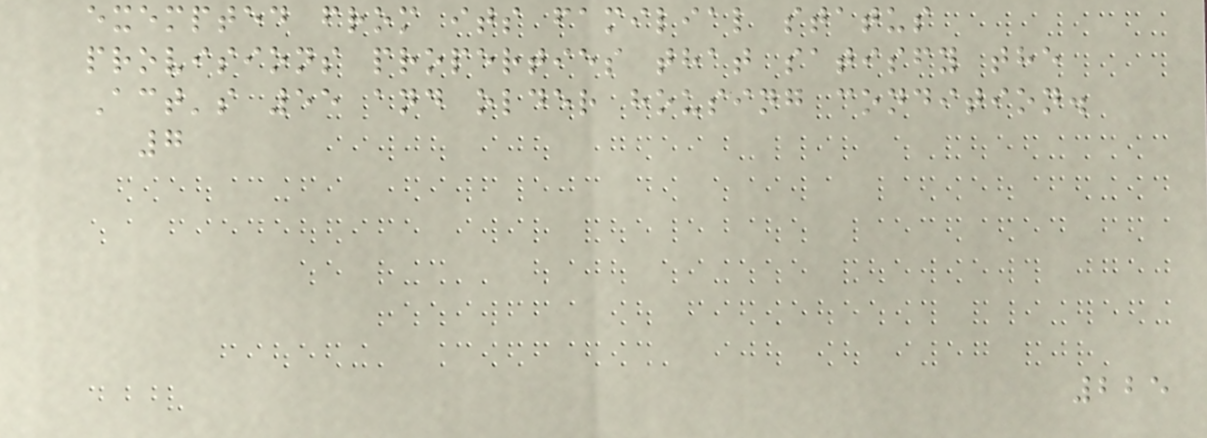exempted from its familial status
provisions properties that satisfy the
Act's 55 and older housing condition.
7
225
